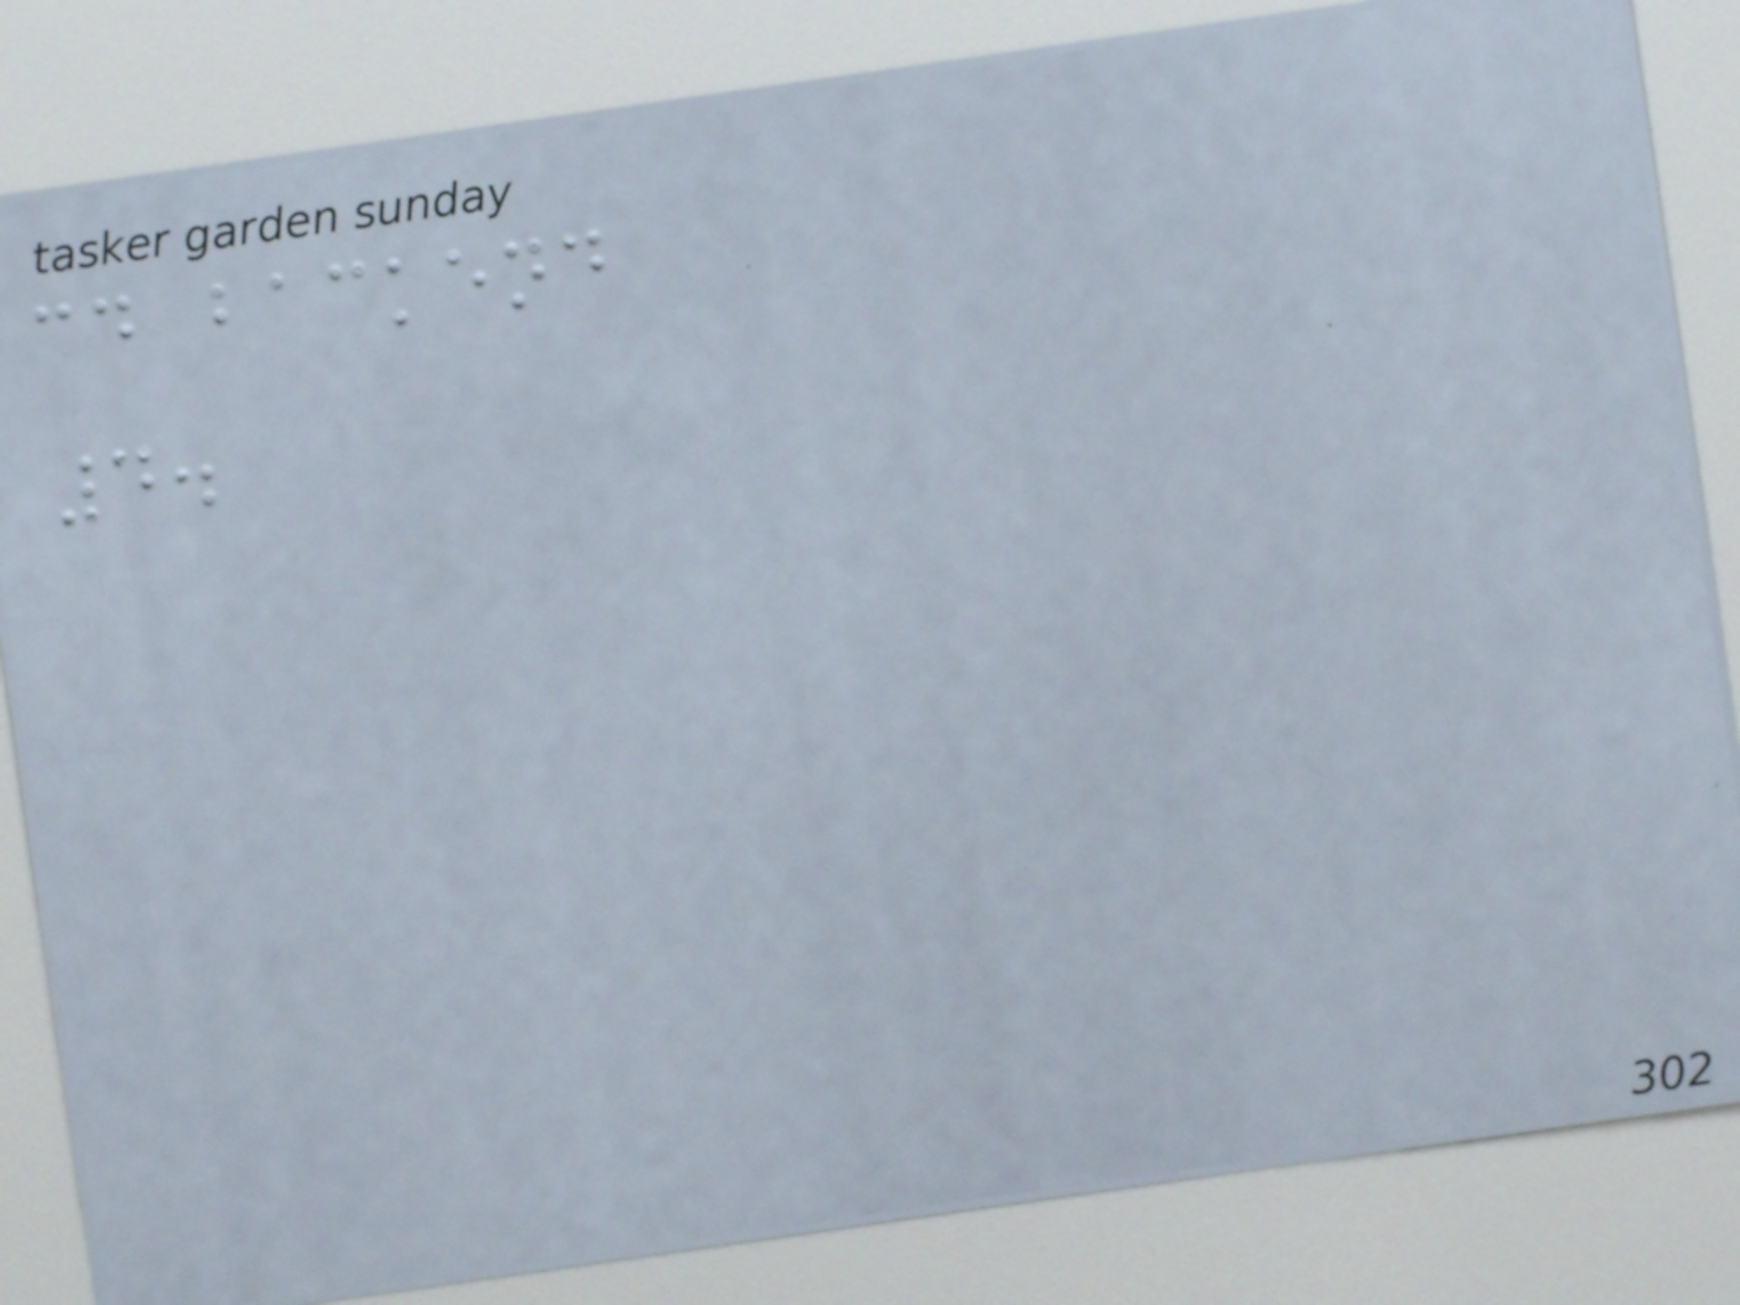cd backend
4.
